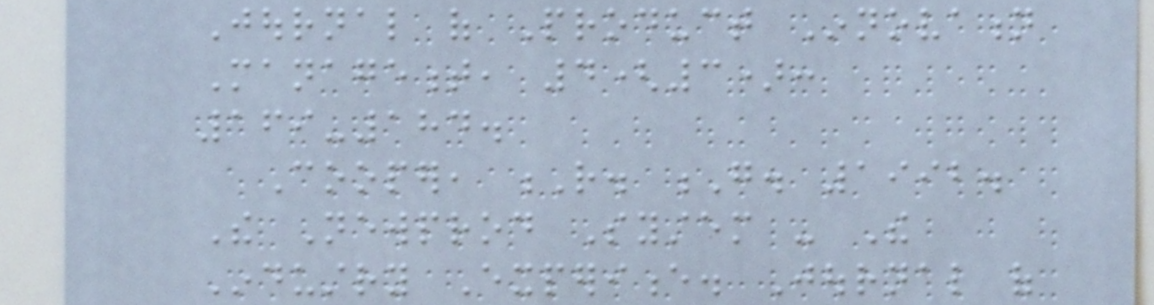Journal of Product Innovation
Management, 4(3):
169-184.
Cooper, R. G. 1992.
The Newprod System - The
Industry Experience. Journal of
